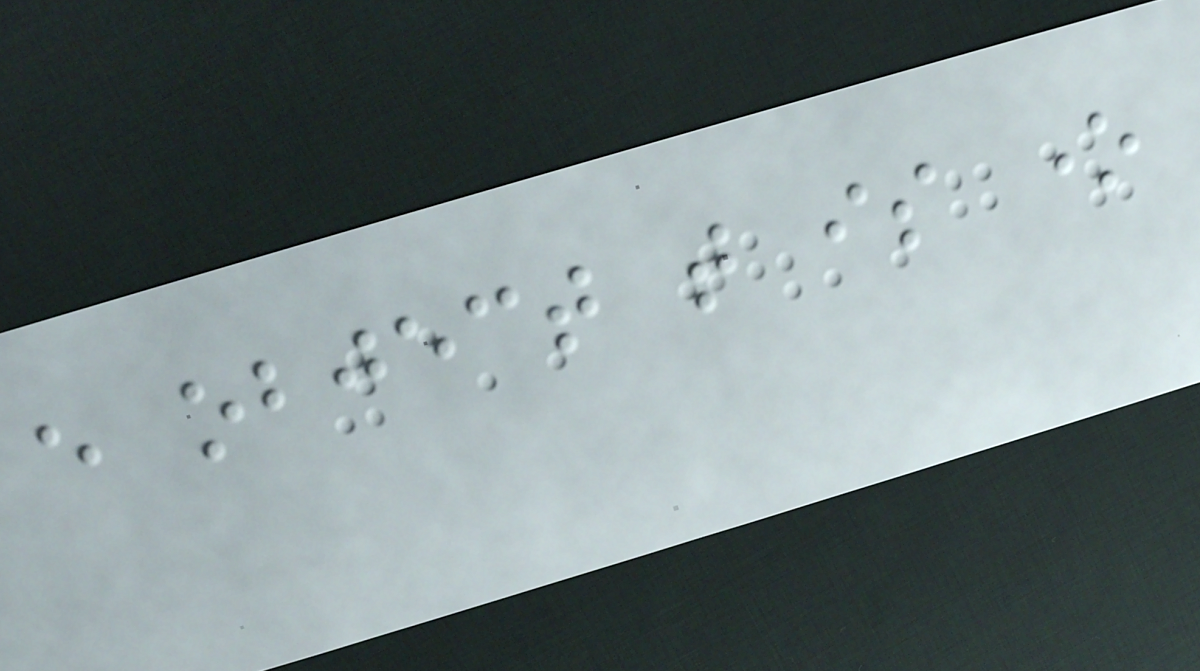every object that is one
